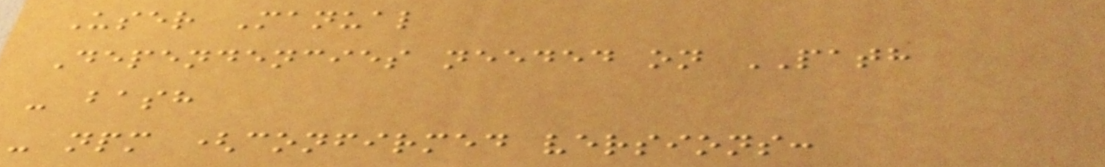User Manual
Dependencies needed on PATH
- bash
- npm (confirmed versions:
